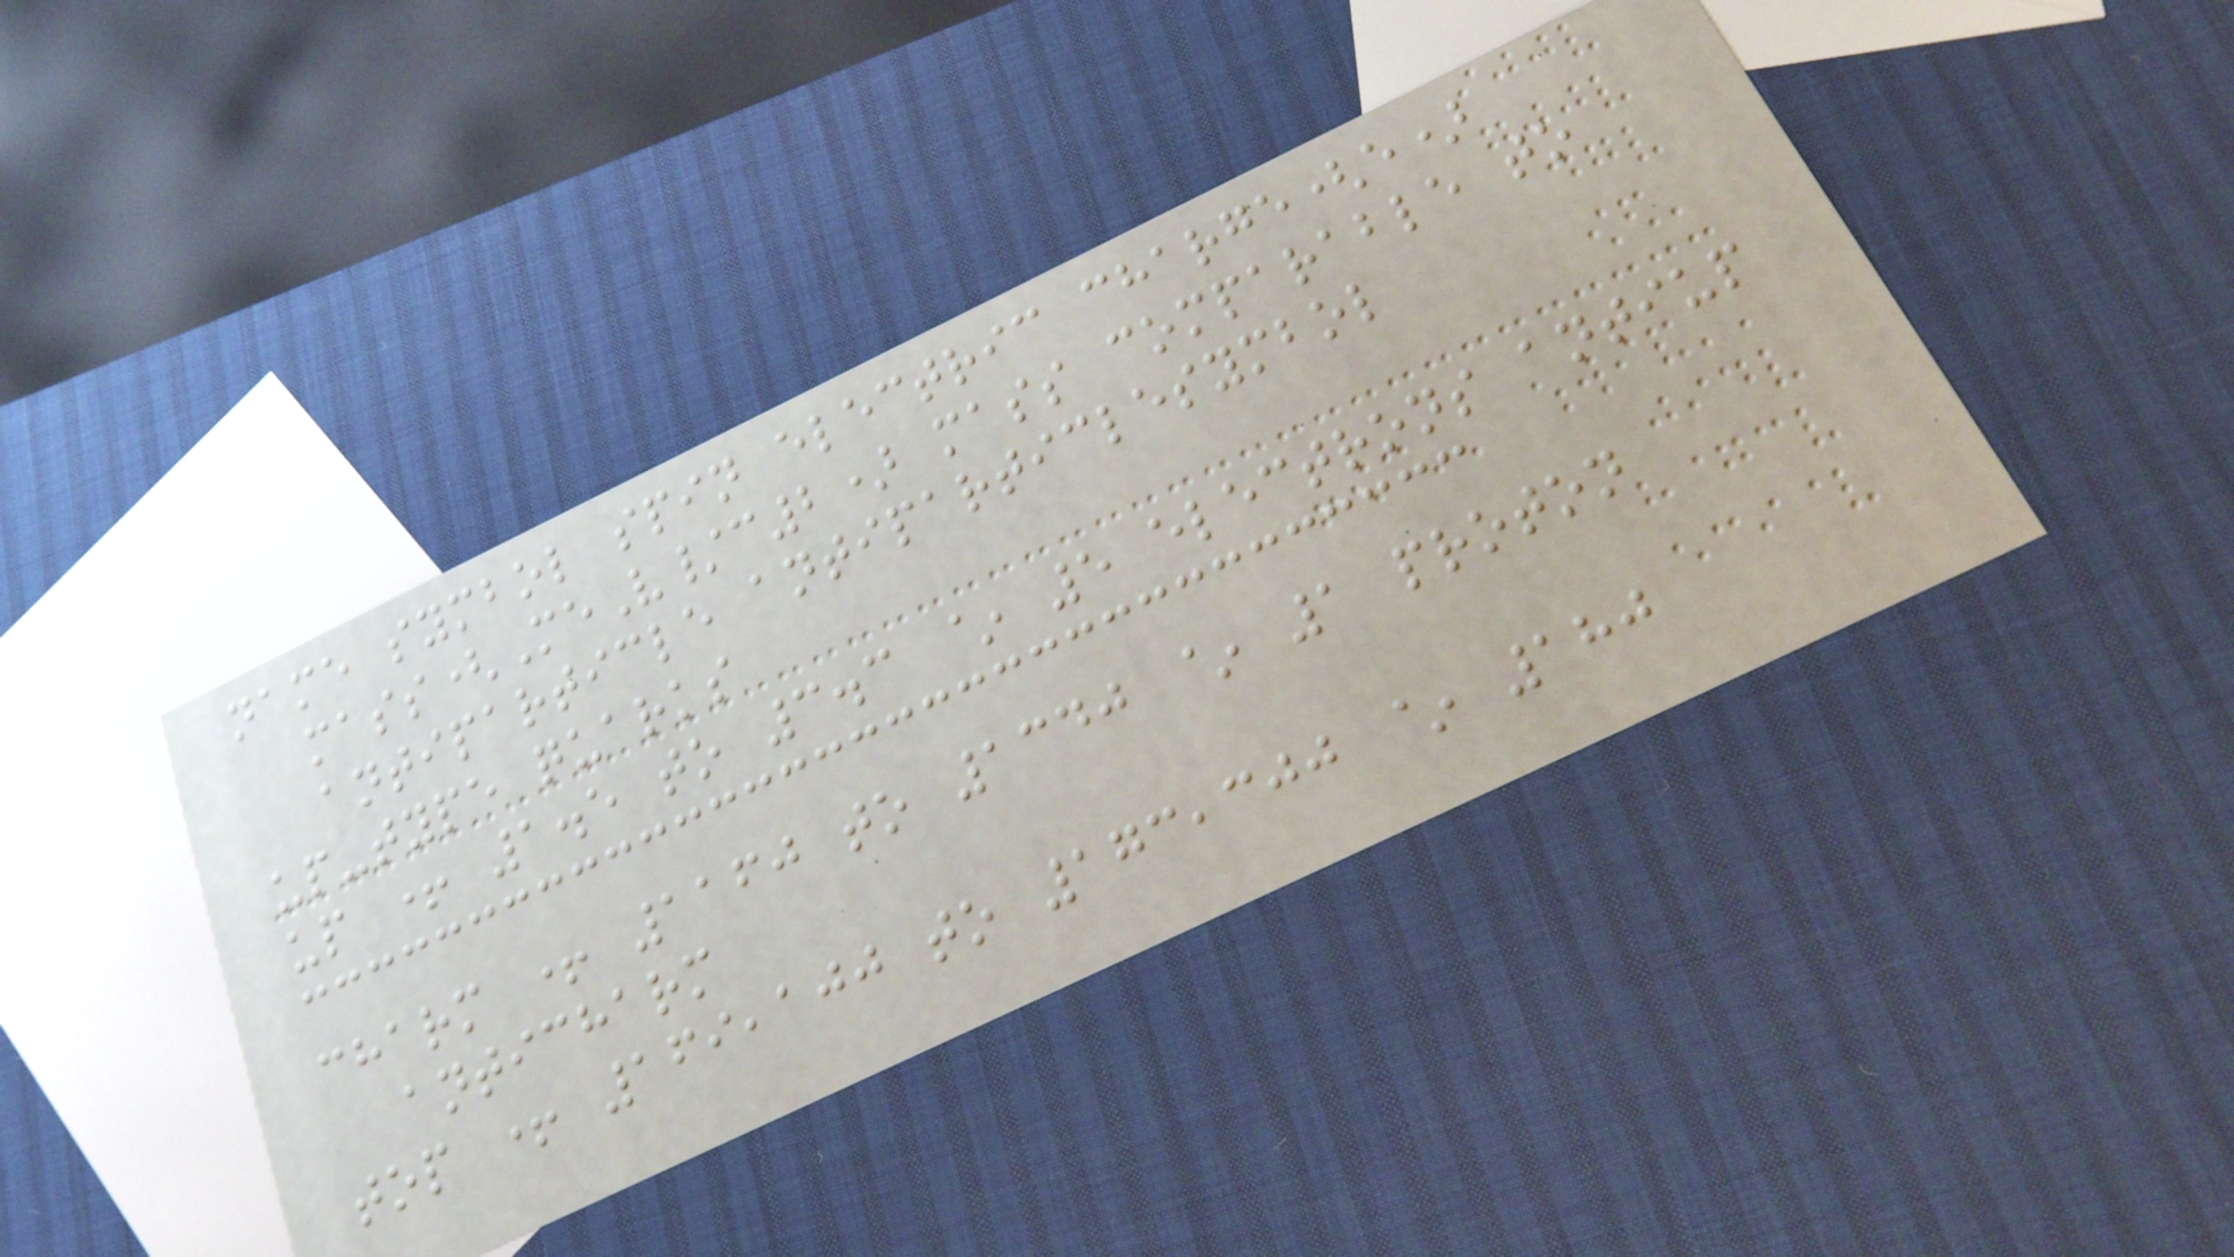name symbol spin electric charge(e)
mass(MeV/c2) mass comparable to
antiparticle antiparticlesymbol
up-type quarks
up + 1.5 to 3.3 ~ 5 electrons antiup
charm + 1160 to 1340 ~ 1 proton
anticharm
top + 169,100 to 173,300 ~ 180
